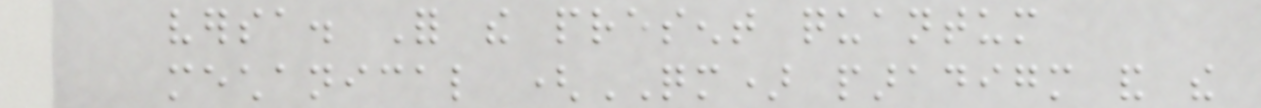versa. For the present quantum
mechanical (QM) paradigm and the
